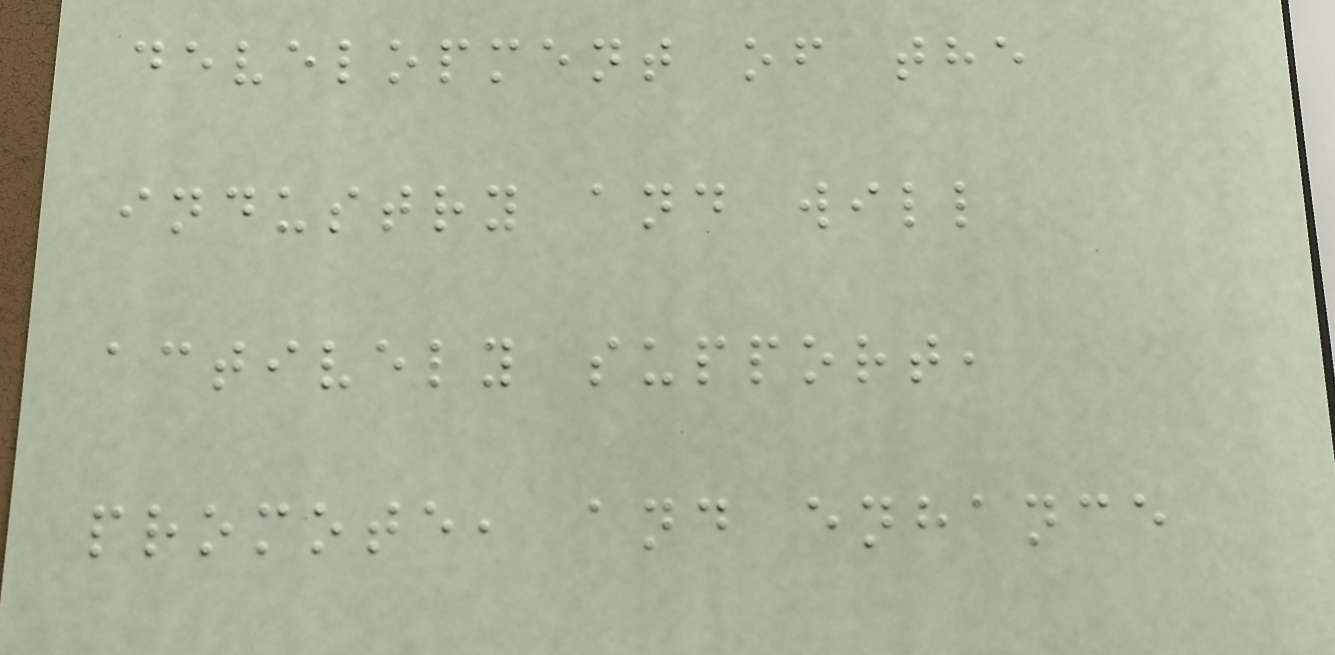development of the
industry and will
actively support,
promote, and enhance
